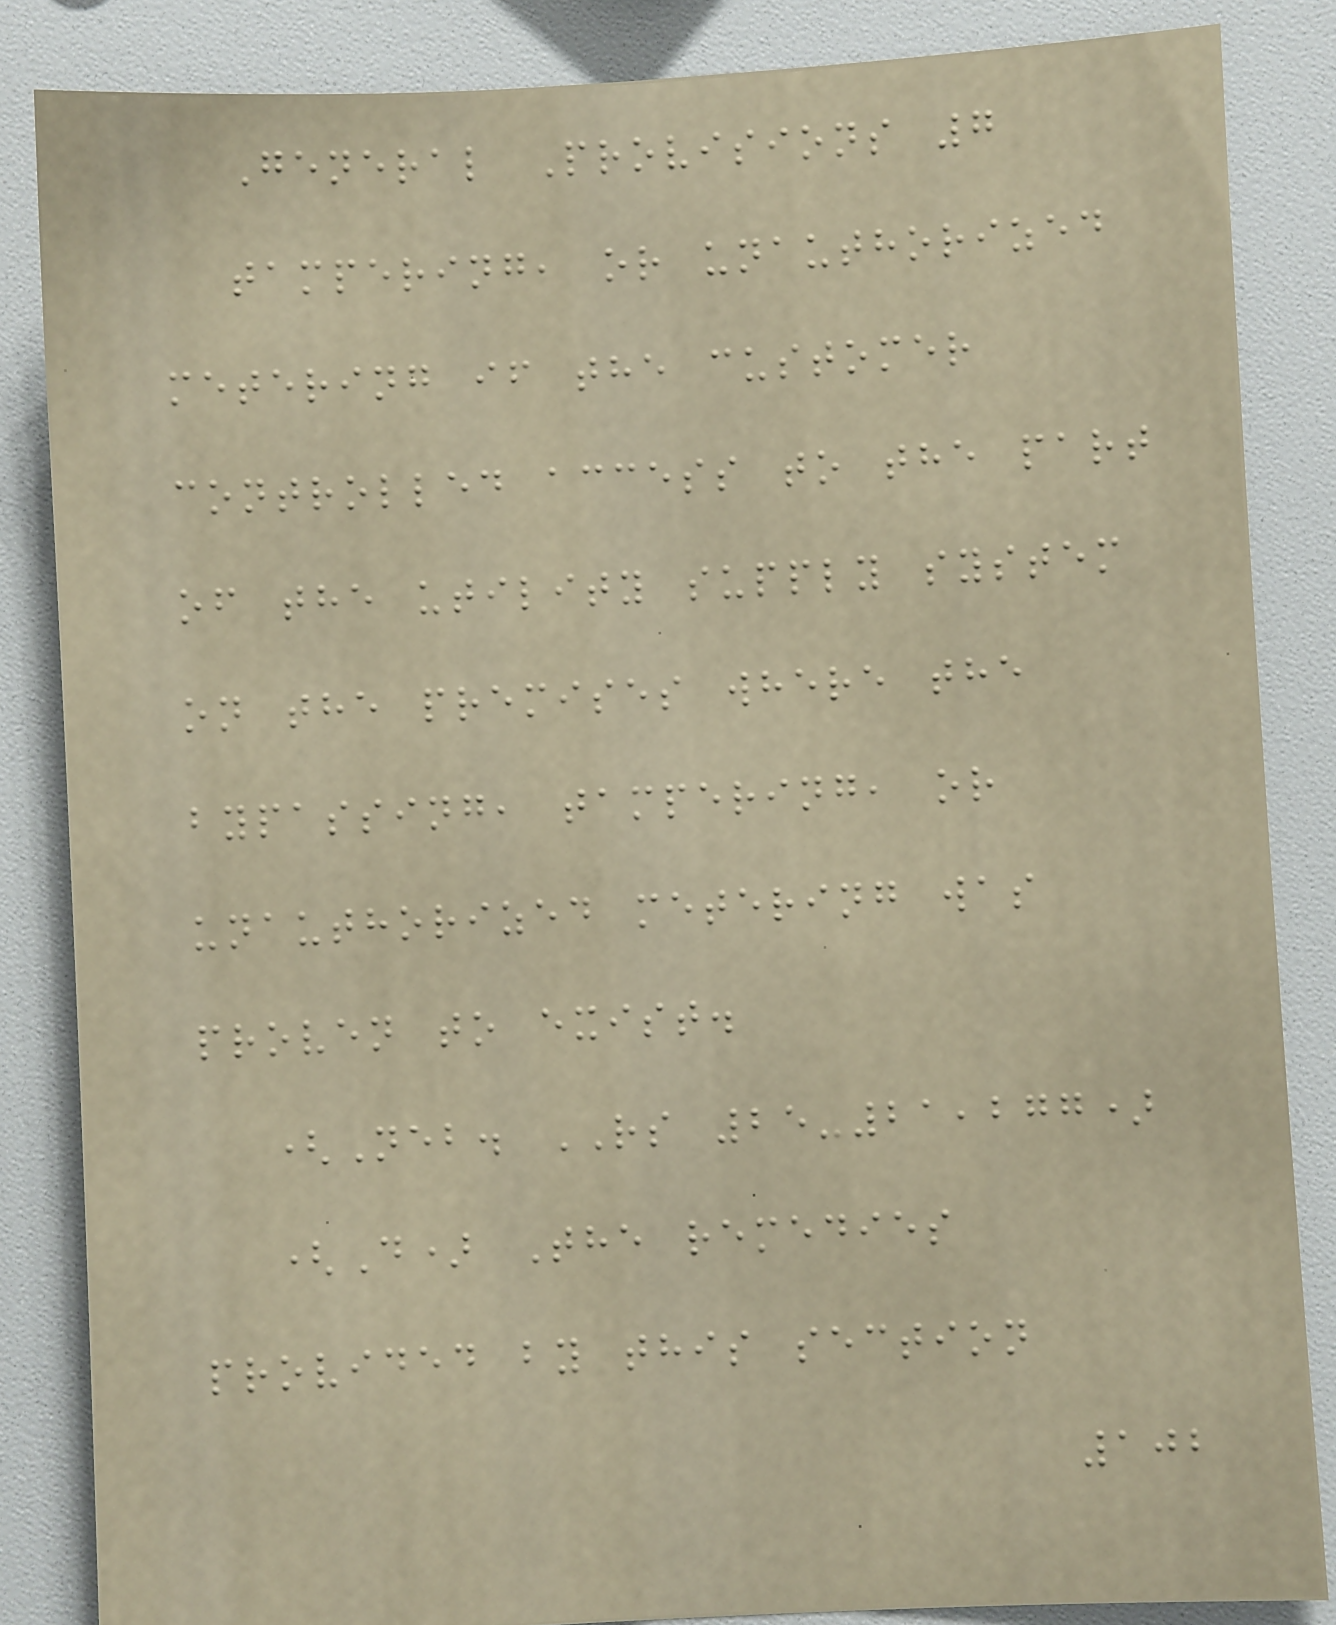General Provisions 7
tampering, or unauthorized
metering if the customer
controlled access to the part
of the utility supply system
on the premises where the
bypassing, tampering, or
unauthorized metering was
proven to exist.
(Neb. RS 25-21,277)
(D) The remedies
provided by this section
102
